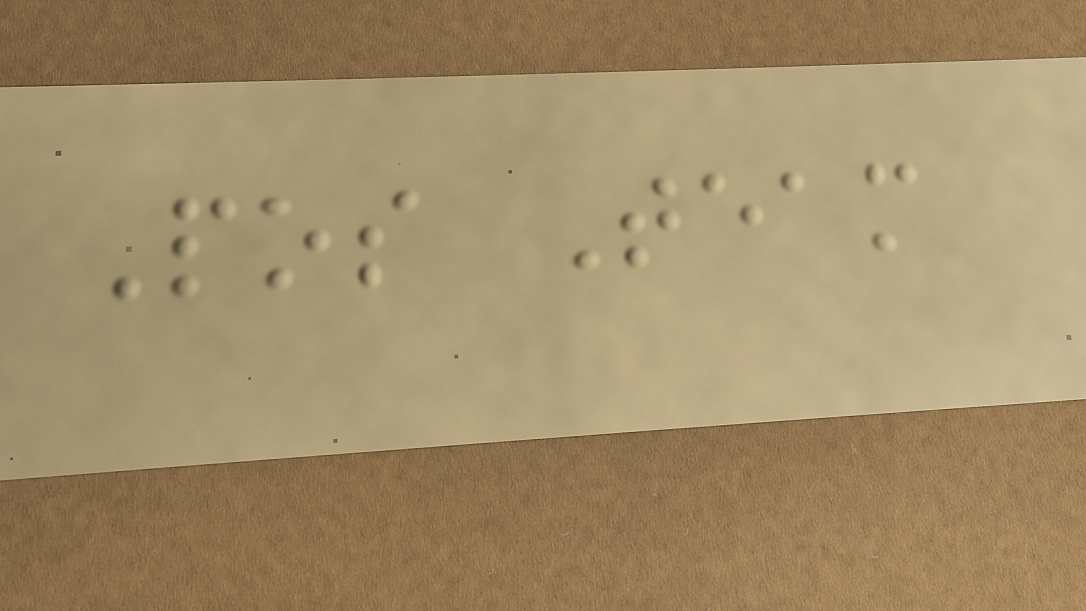Pos Team
